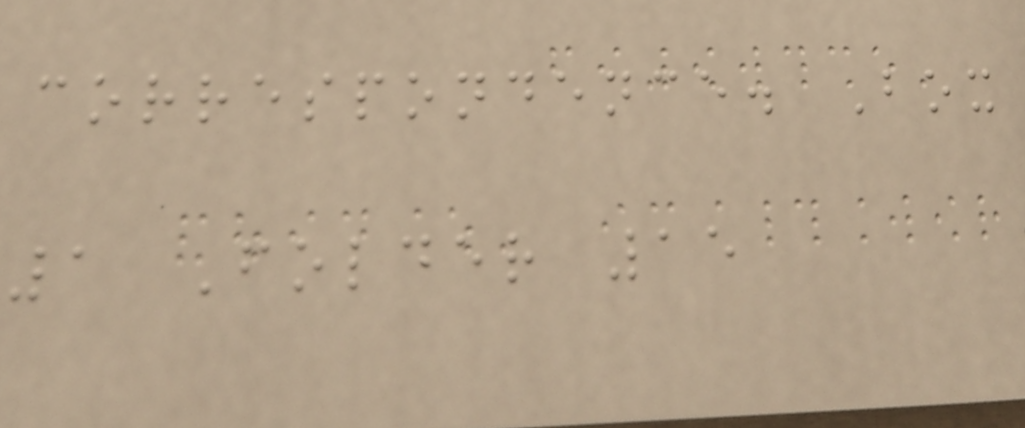correspondence. Box
1 Folder 15
